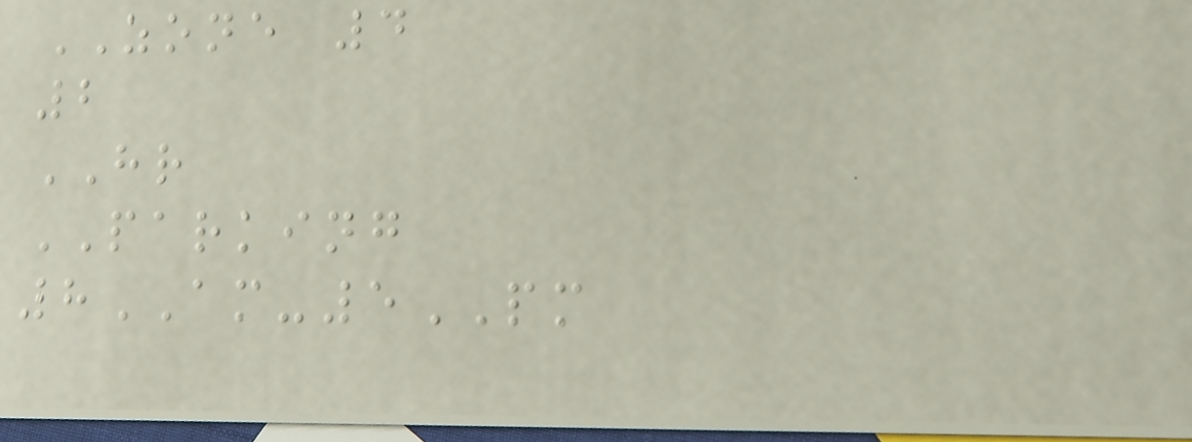ZONE 4
2
HR
PARKING
8AM-5PM
